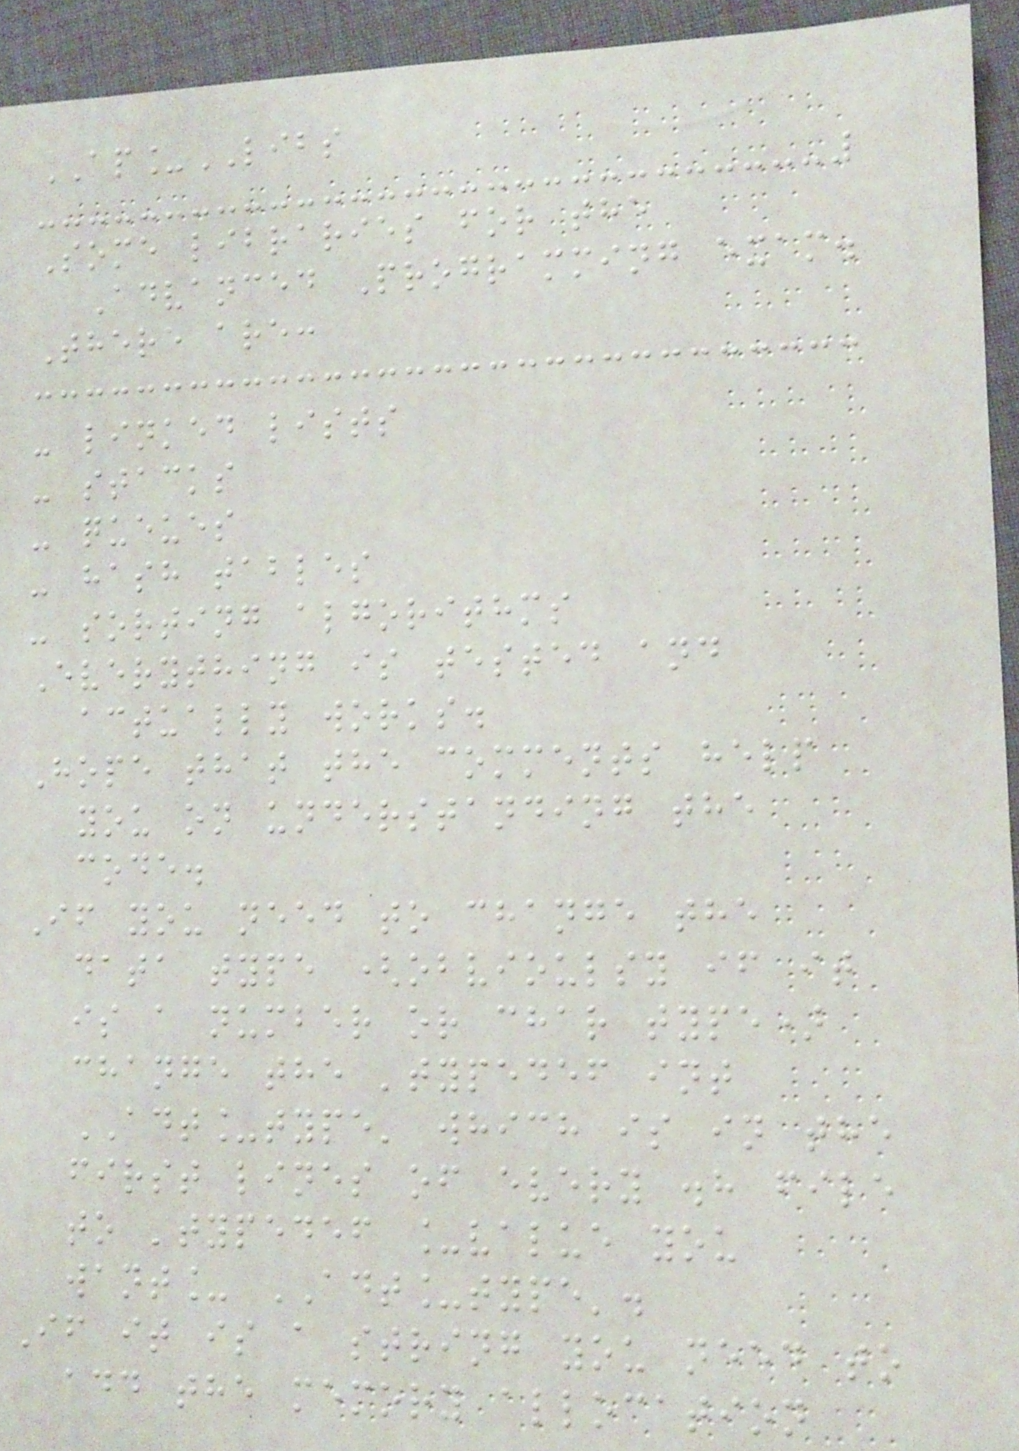AP_LIBS
Some libraries for the
Advanced Programming exam.
There are:
- linked lists
- stacks
- queues
- hash tables
- sorting algorithms
Everything is tested and
actually works.
Hope that the comments help
you on understanding the
code.
If you need to change the
data type (obvioulsy if it
is a number or char type)
change the 'typedef int
ADT_type' which is in the
first lines of every .h file
to 'typedef _value you
want_ ADT_type'.
If it is a string you need to
add the memory allocation
